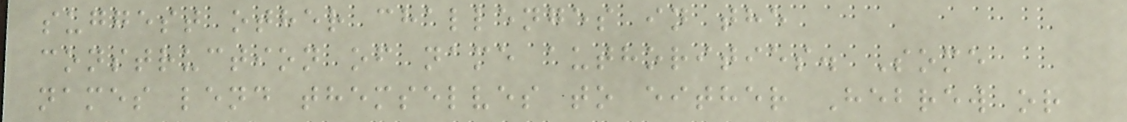suggest other challenges in the
construction of name authorities. Some
names lend themselves to either Hebrew or
